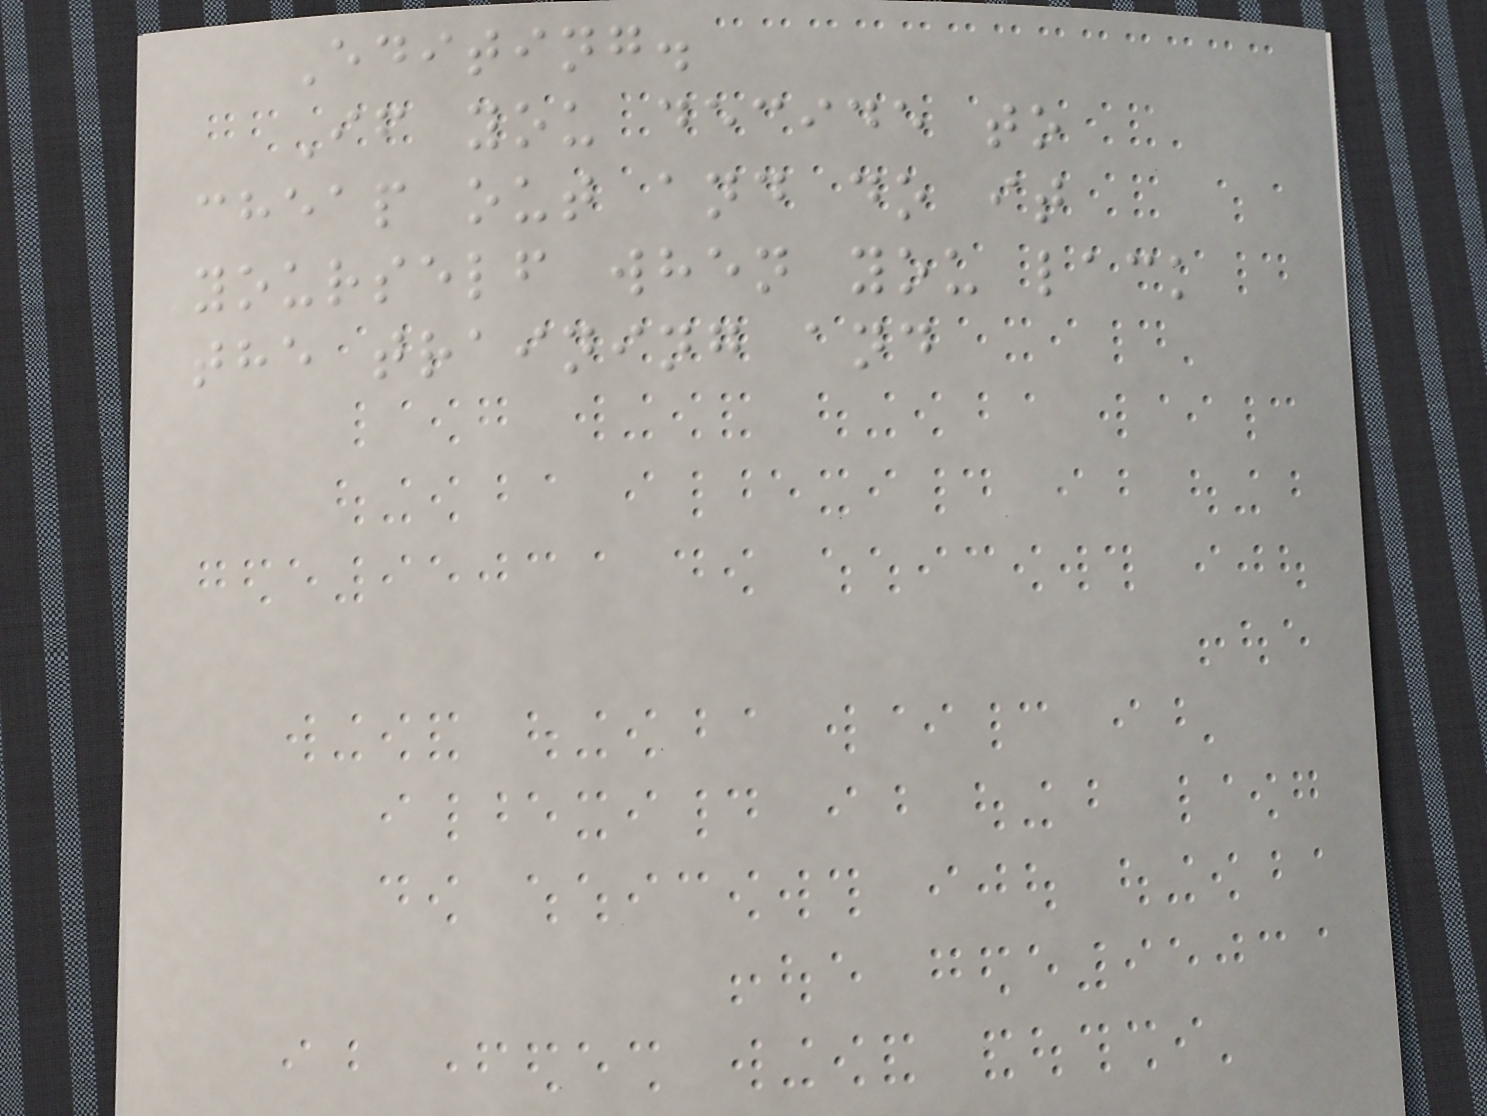Editing.
If you decide to
cheap out and do it
yourself when you lack
the training and
